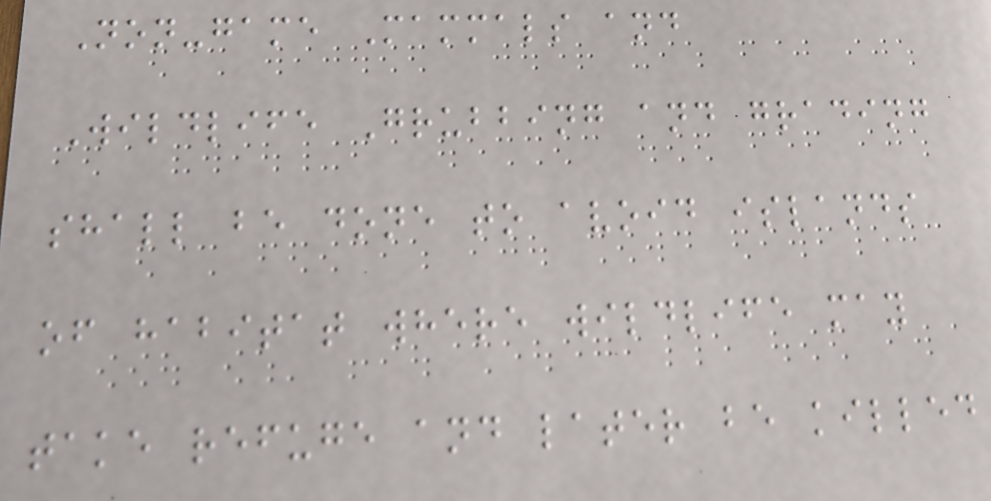Non-game Mammals and
Wildlife Grubbing and grading
shall be done to avoid islands
of habitat where wildlife may
take refuge and later be killed
